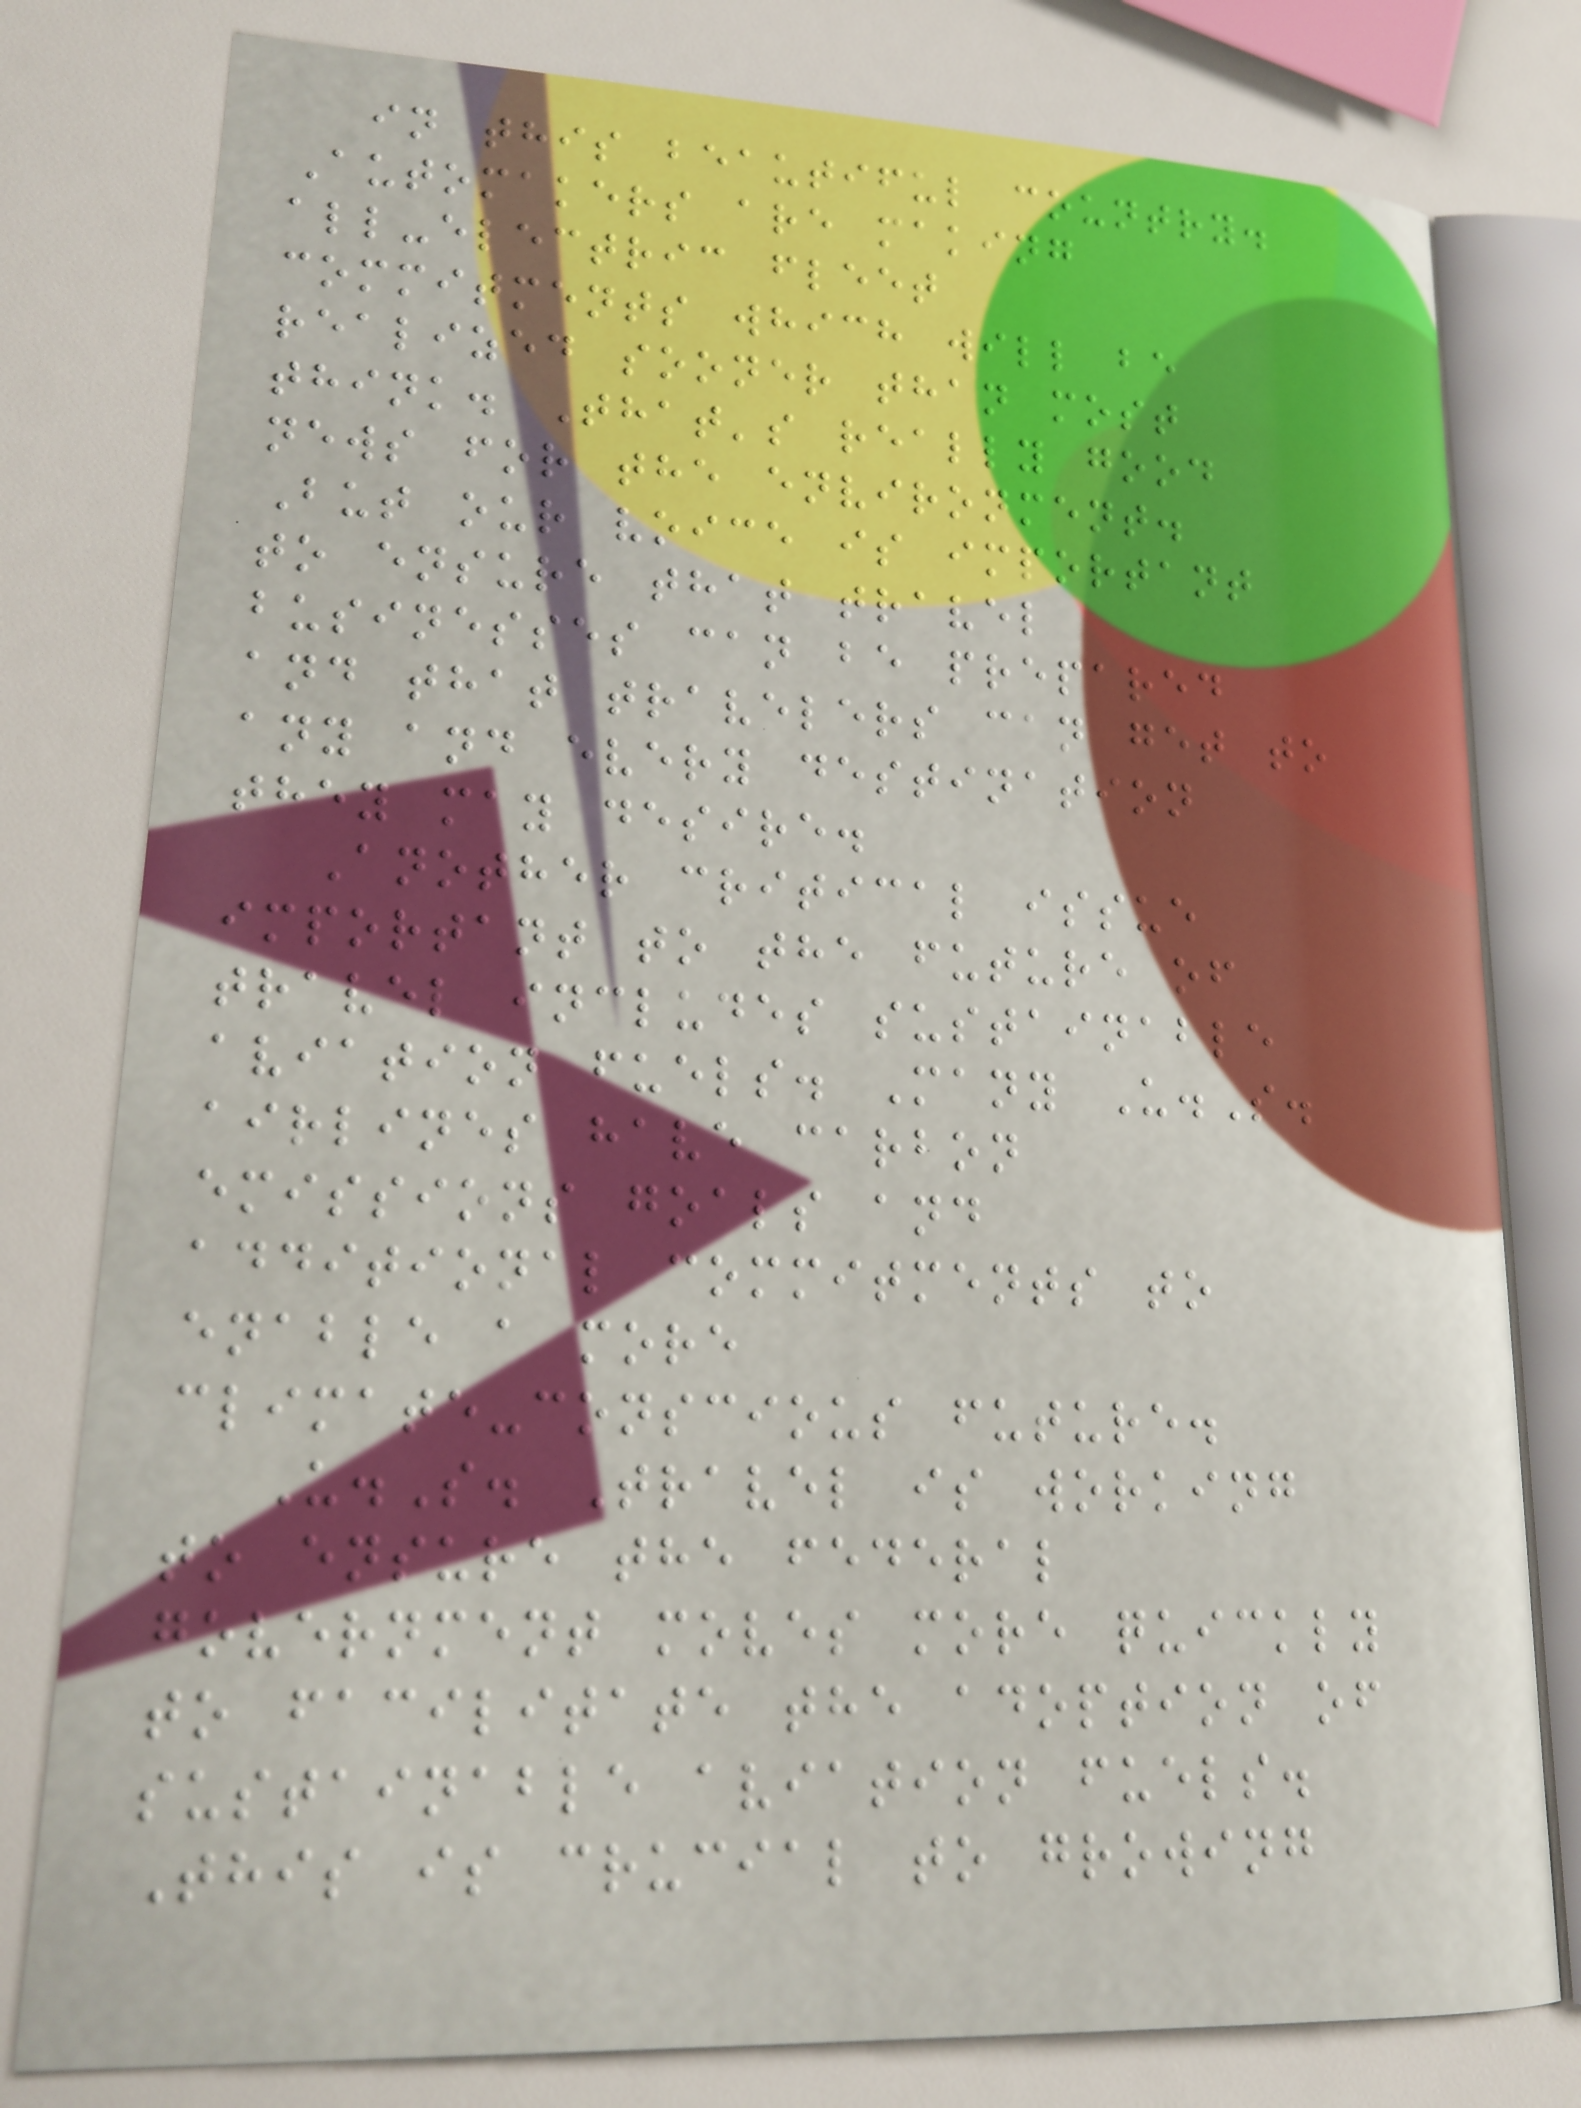in this beautiful country.
Automakers are making
all-electric fleet
commitments which will be
realized sooner than most
think. That's really good
news for the environment.
But our voice is important
to ensure that travel
businesses can be prepared
and that travelers can get to
any and every destination
they may desire.
Another critical issue
important to the future of
travel includes sustainable
aviation fuels. Many U.S.
airlines have carbon
emissions goals and
additional commitments to
enable a more
climate-conscious future.
U.S. Travel is working
to ensure the federal
government moves more quickly
to facilitate the adoption of
sustainable aviation fuels.
This is crucial to growing
